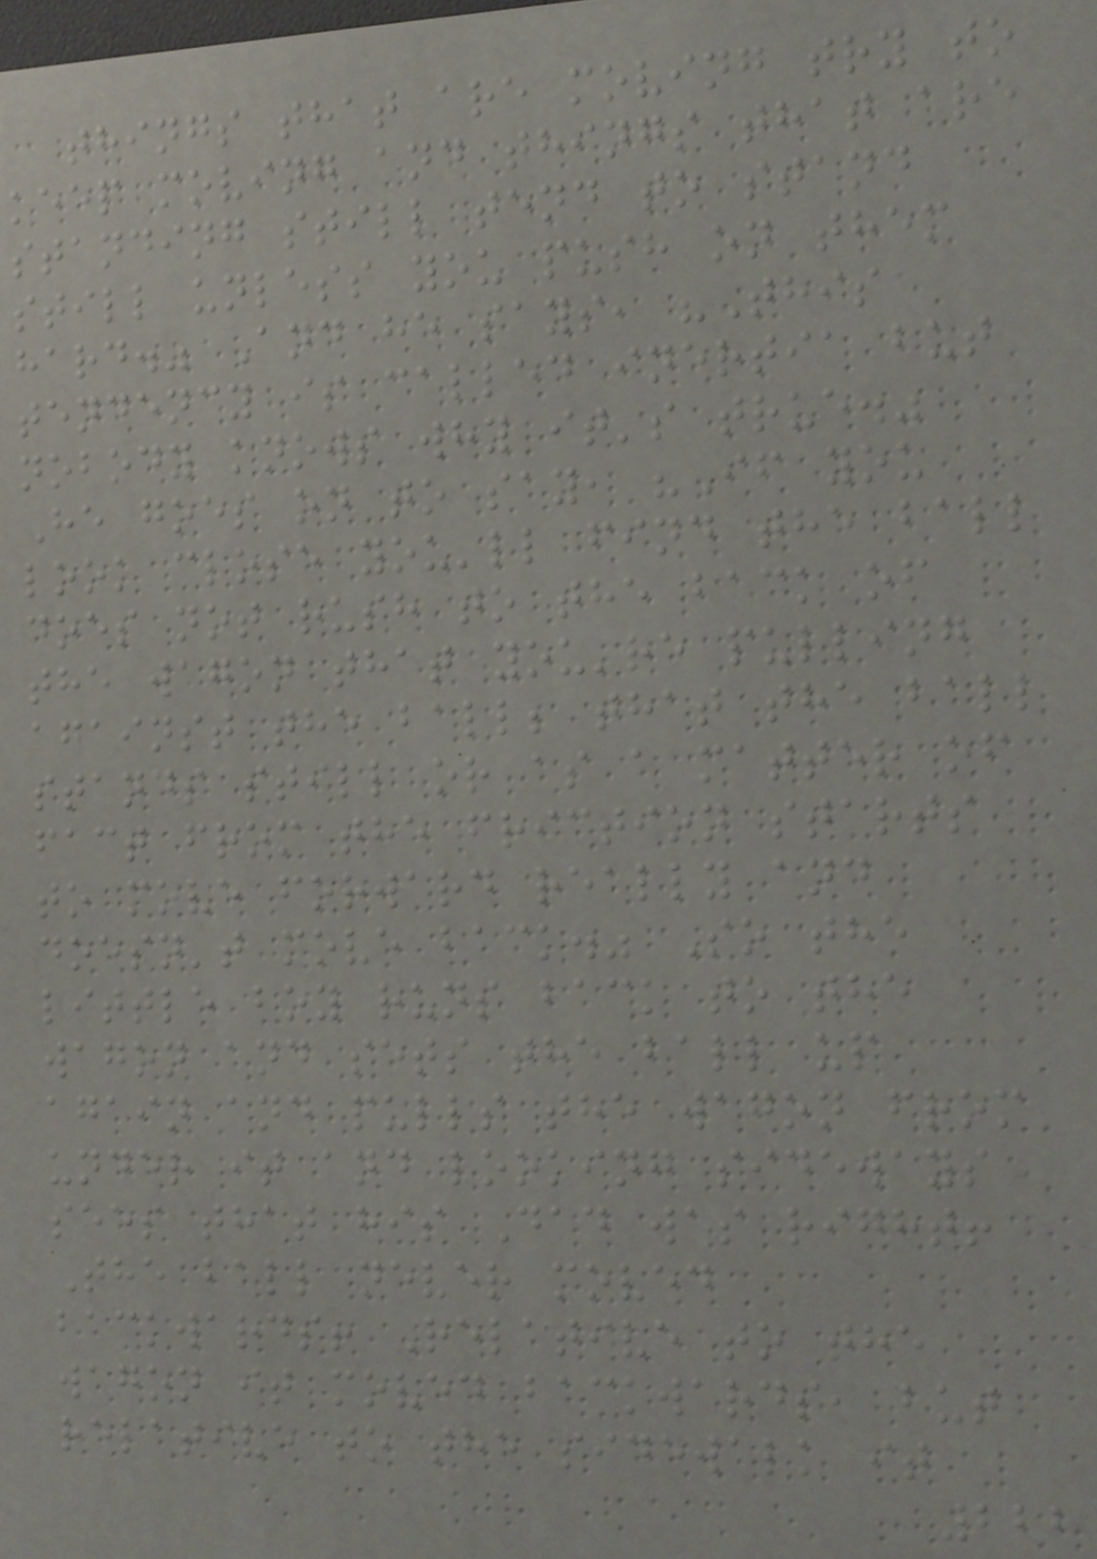things that are moving try to
keep moving and things that are
standing still tend to stand
still unless you push on them
hard." And he says, "This
tendency is called inertia but
nobody knows why it's true."
He goes on to say, "If you
look close you'll find the ball
does not rush to the back of
the wagon that you're pulling
against the ball; that the ball
stands still or as a matter of
fact from the friction starts
to move forward really and
doesn't move back." So the
little boy runs back to the
wagon and sets the ball up
again and pulls the wagon from
under it and looking sideways
sees that his Dad was right!
The ball never moved
backwards! Relative to the
wagon it moved backwards, but
relative to the sidewalk it
222
